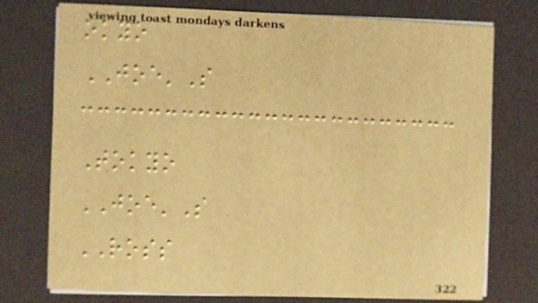okyo
JOE'S
Tokyo
JOE'S
ROSS
